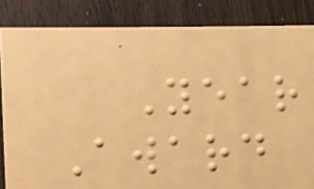Year
Award
